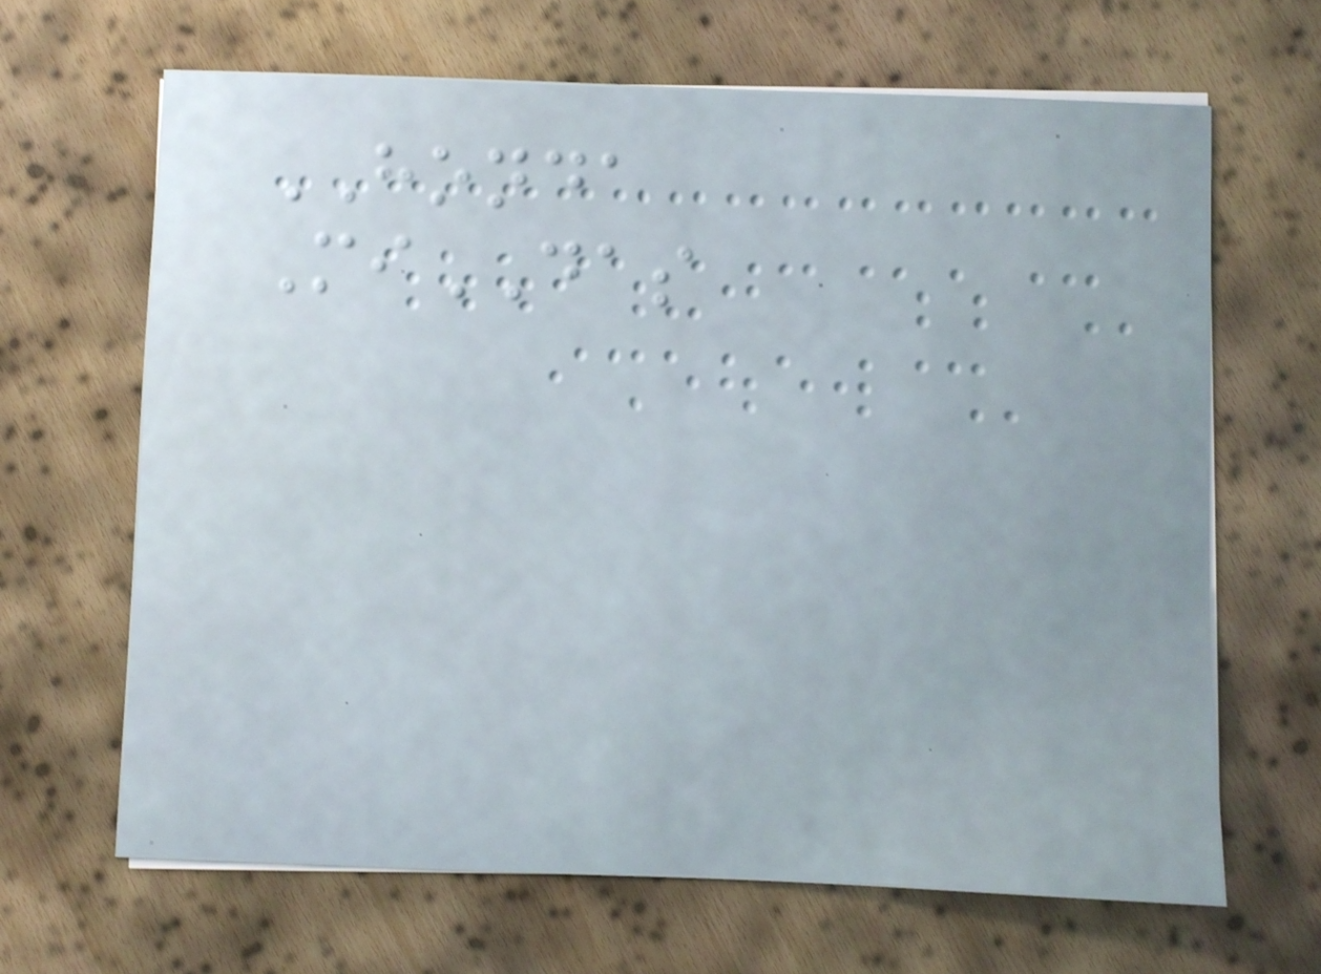HONDA
MiDAS
